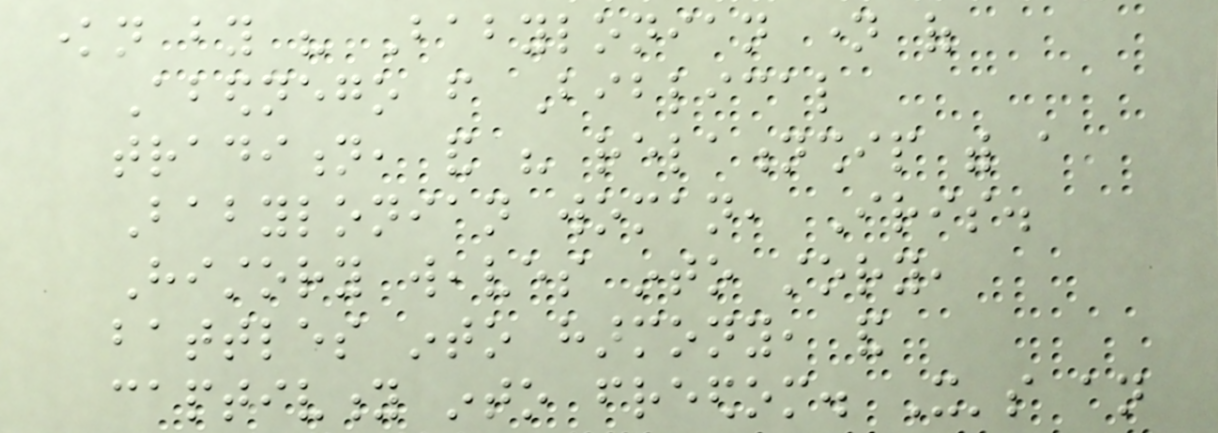known by his Babylonian name of
Abednego from Biblical
tradition, and his relationship with a
Babylonian woman, Iris.
History weaves into story,
battles into harmony, and
captivity into freedom. It's an
